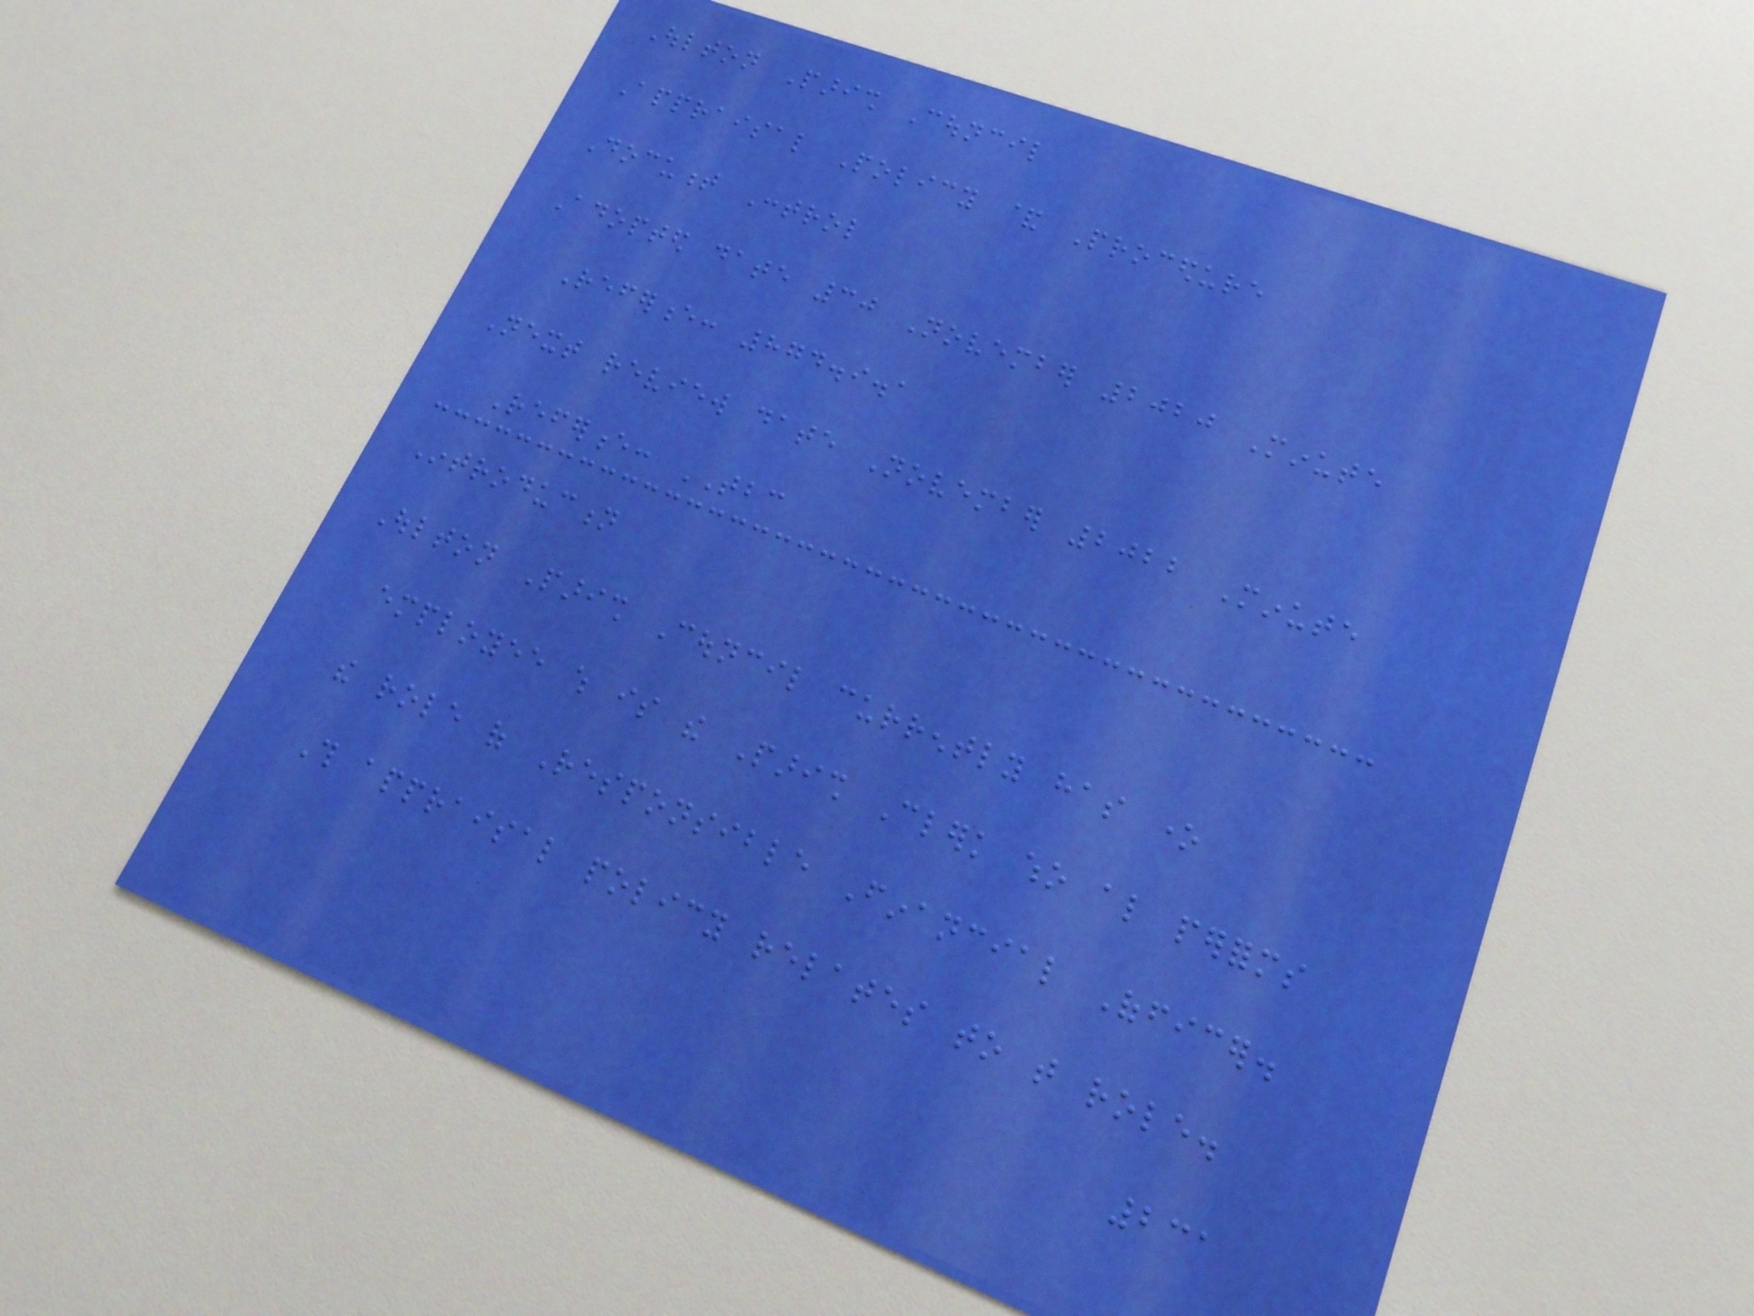Oulton Parish Council
Appraisal Policy & Procedure
Document Control
Adopted date 30 November 2020 Minute
Reference: 874.9.1
Next review date November 2022 Minute
Reference: TBC
Introduction
Oulton Parish Council currently has one
employee which is the Parish Clerk who also performs
the role of Responsible Financial Officer.
This appraisal policy relates to that role.
231
